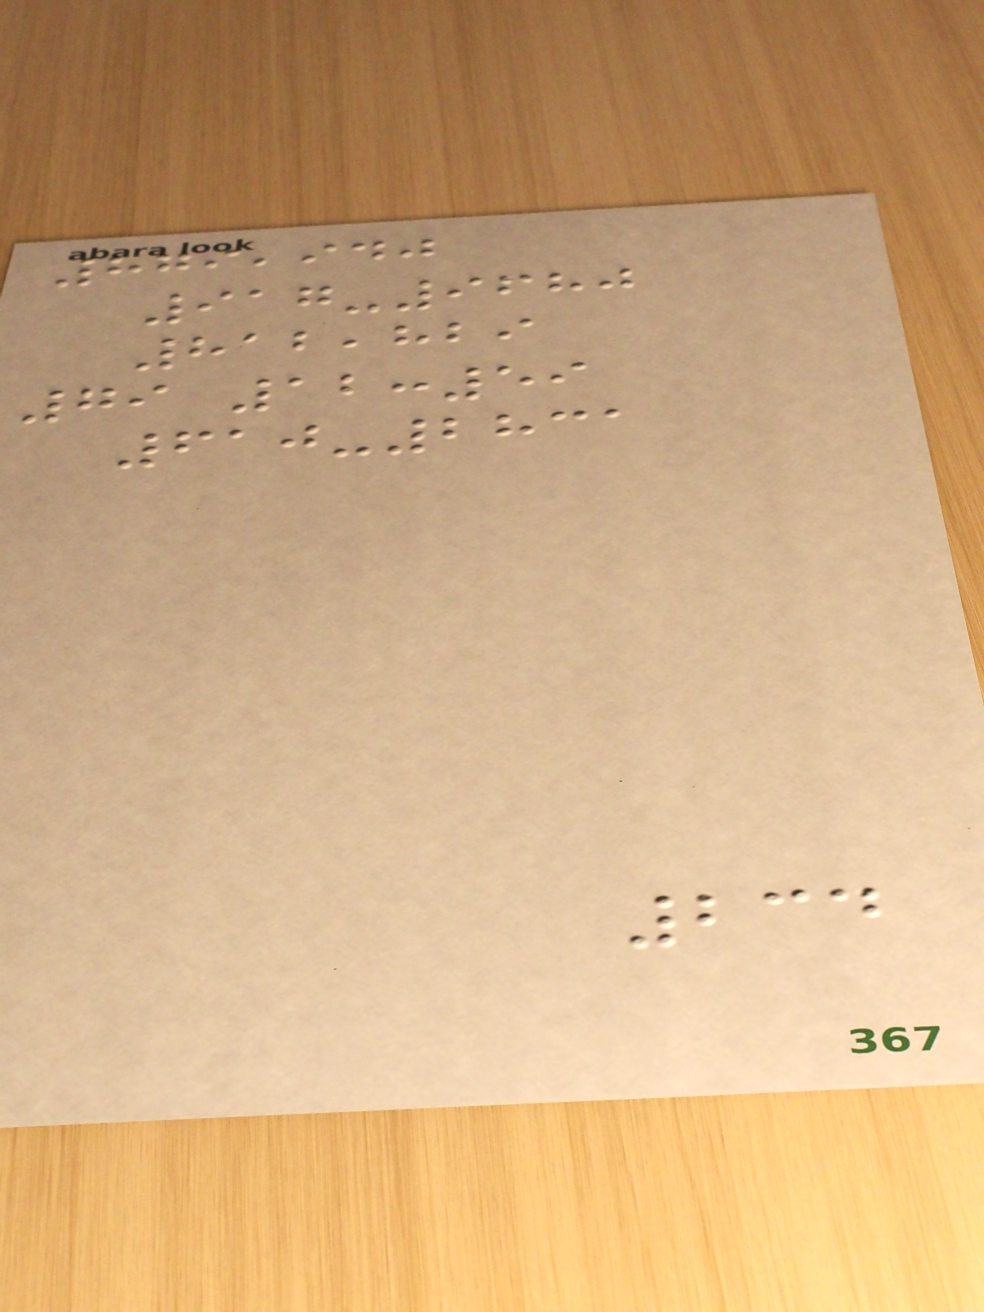879,940
917-9680
812,829
79 12:59
610-2831
234
